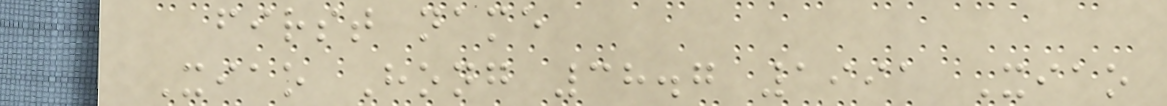first name
Xiao Hong 38.7 1991 Xiao
